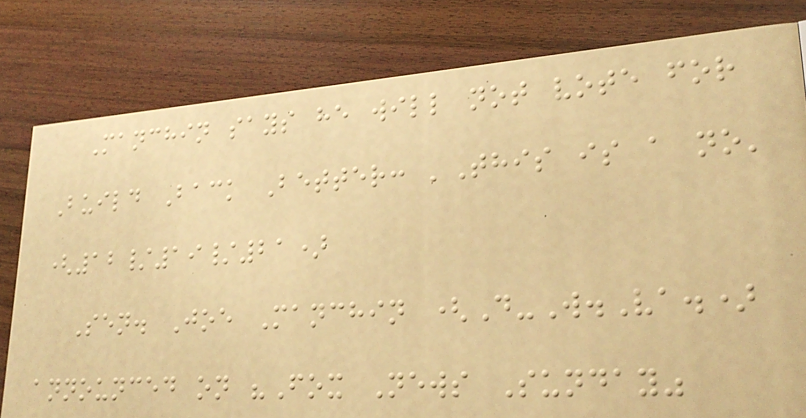Manchin says he will not vote for
Build Back Better: 'This is a no'
(12/19/21)
Sen. Joe Manchin (D-W.Va.)
announced on "Fox News Sunday"
